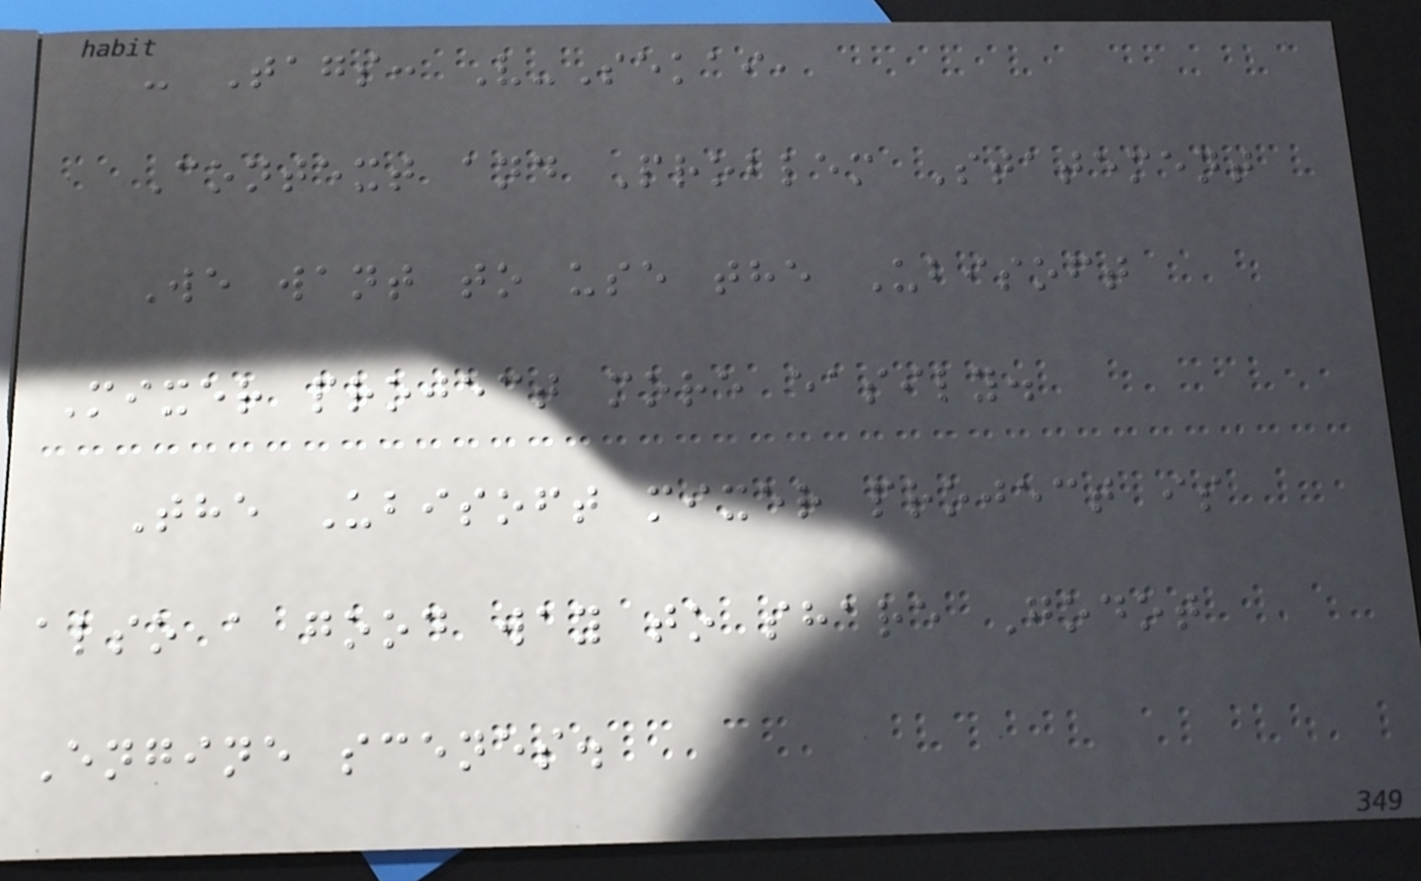- Tags: V-Sekai,
Context and Problem Statement
We want to use the Ubisoft
Mixer project more easily.
The Ubisoft mixer project is
also a good way to share Godot
Engine scenes.
